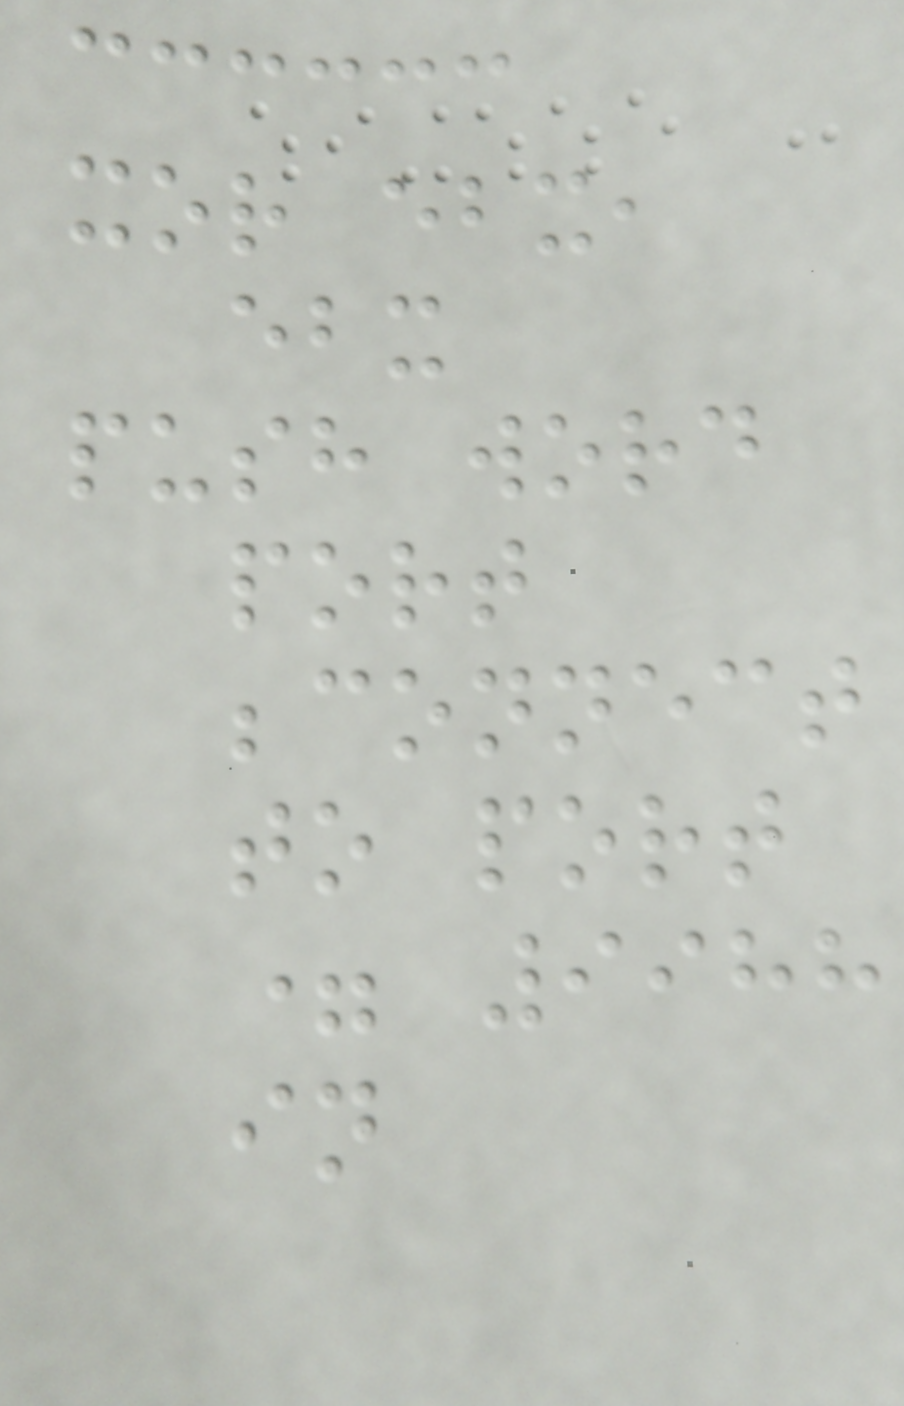xor ebx,
ebx
push word
port
;connect
to port
= 9988
in
